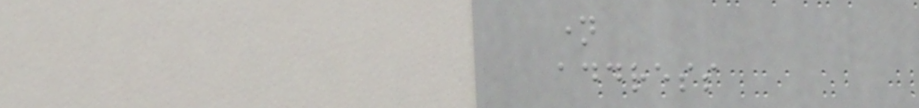name
address
